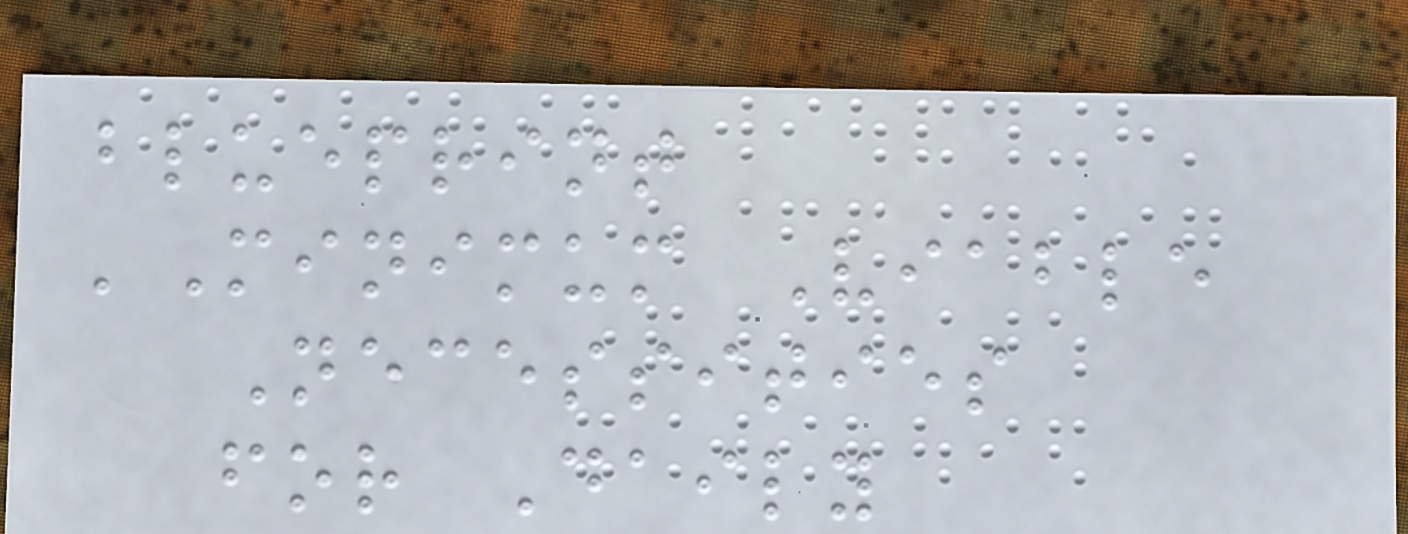blueprint
'Minimum Viable
Necessities
for Daily
